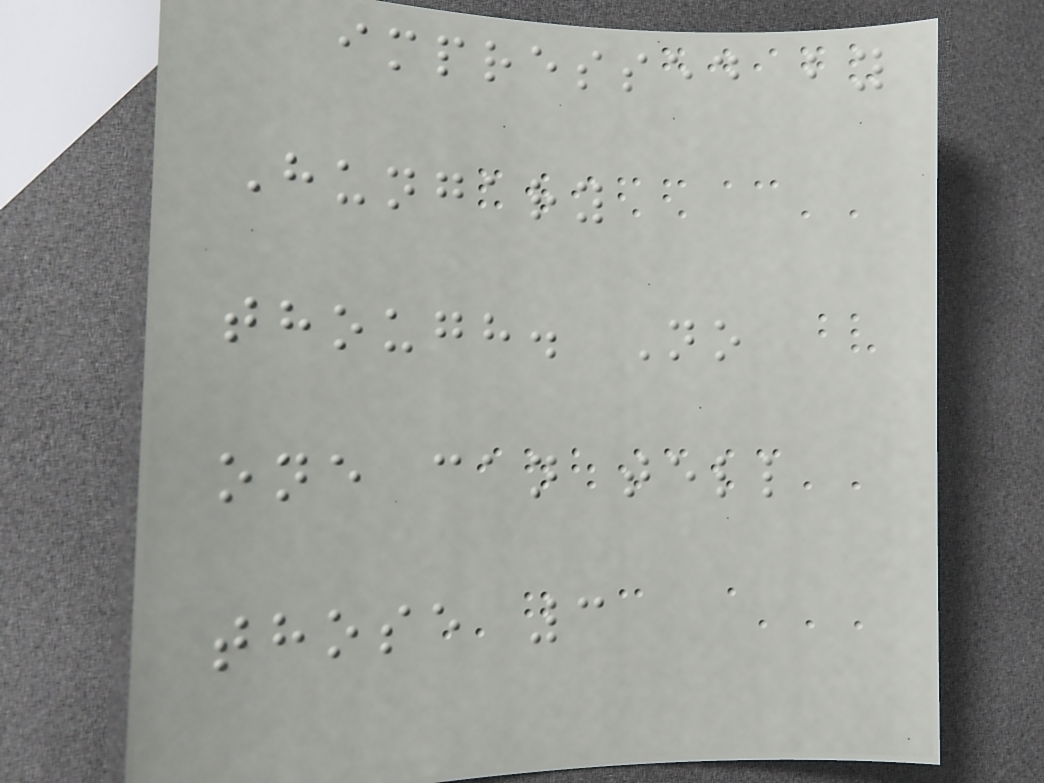impressed by
Hungary
though. No
one can tell
those 3
